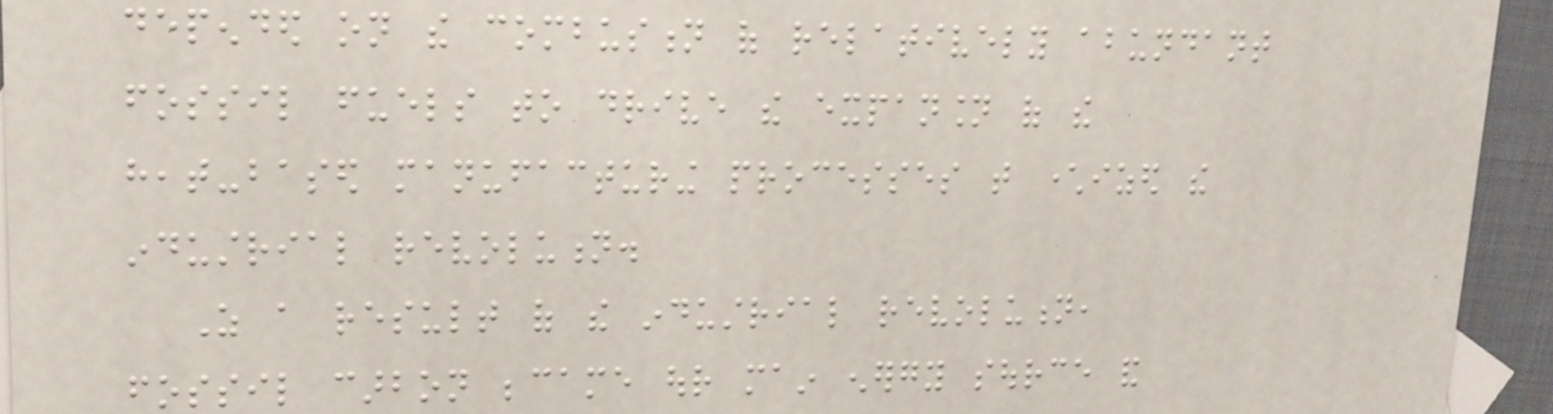depended on the combustion of relatively abundant
fossil fuels to drive the expansion of the
heat-based manufacturing processes that characterized the
industrial revolution.
As a result of the industrial revolution,
fossil carbon became our main energy source and
